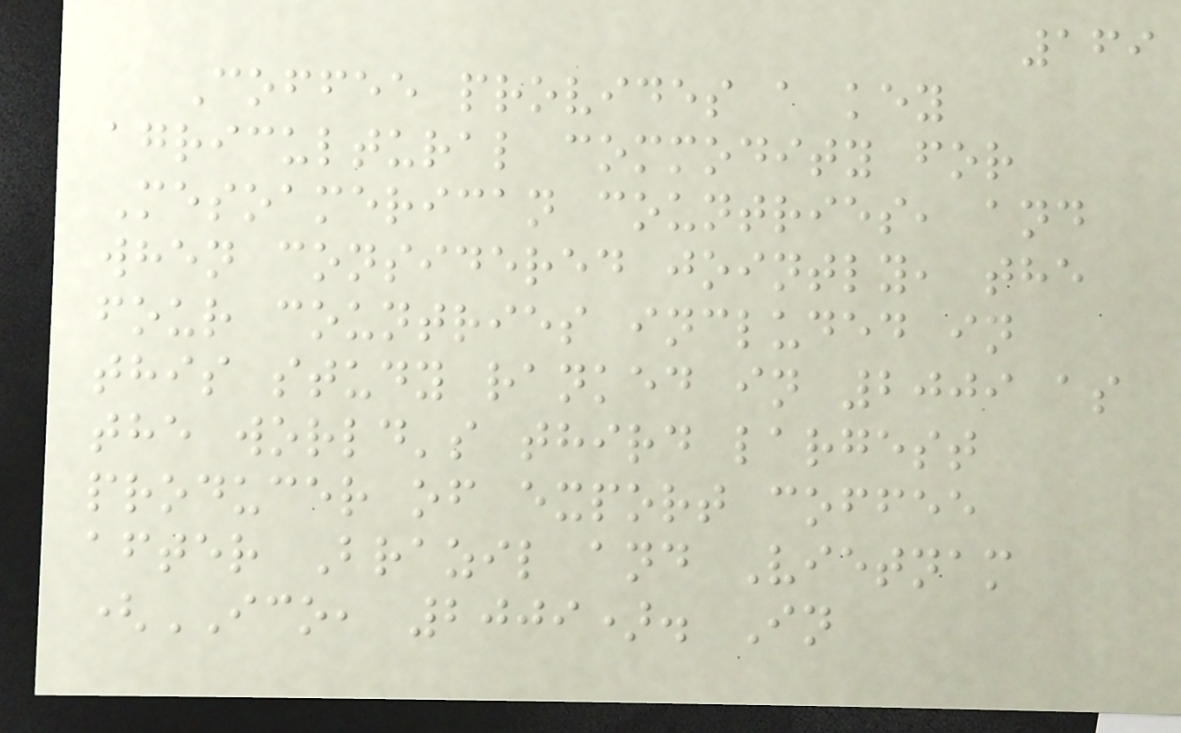169
Coffee provides a key
agricultural commodity for
Mesoamerican countries, and
when considered jointly, the
four countries included in
this study ranked in 2009 as
the world's third largest
producer of export coffee
after Brazil and Vietnam
(ICO, 2009). In
